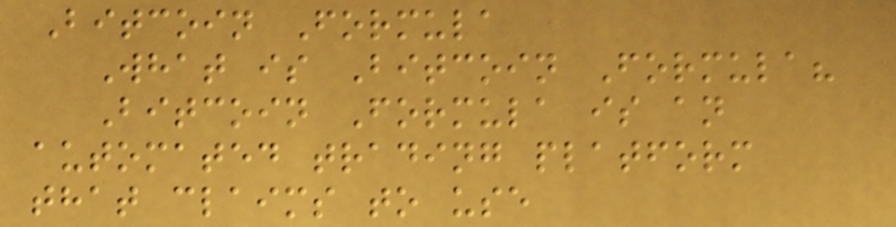Bitcoin Formula
What is Bitcoin Formula?
Bitcoin Formula is an
automated trading platform
that claims to use
